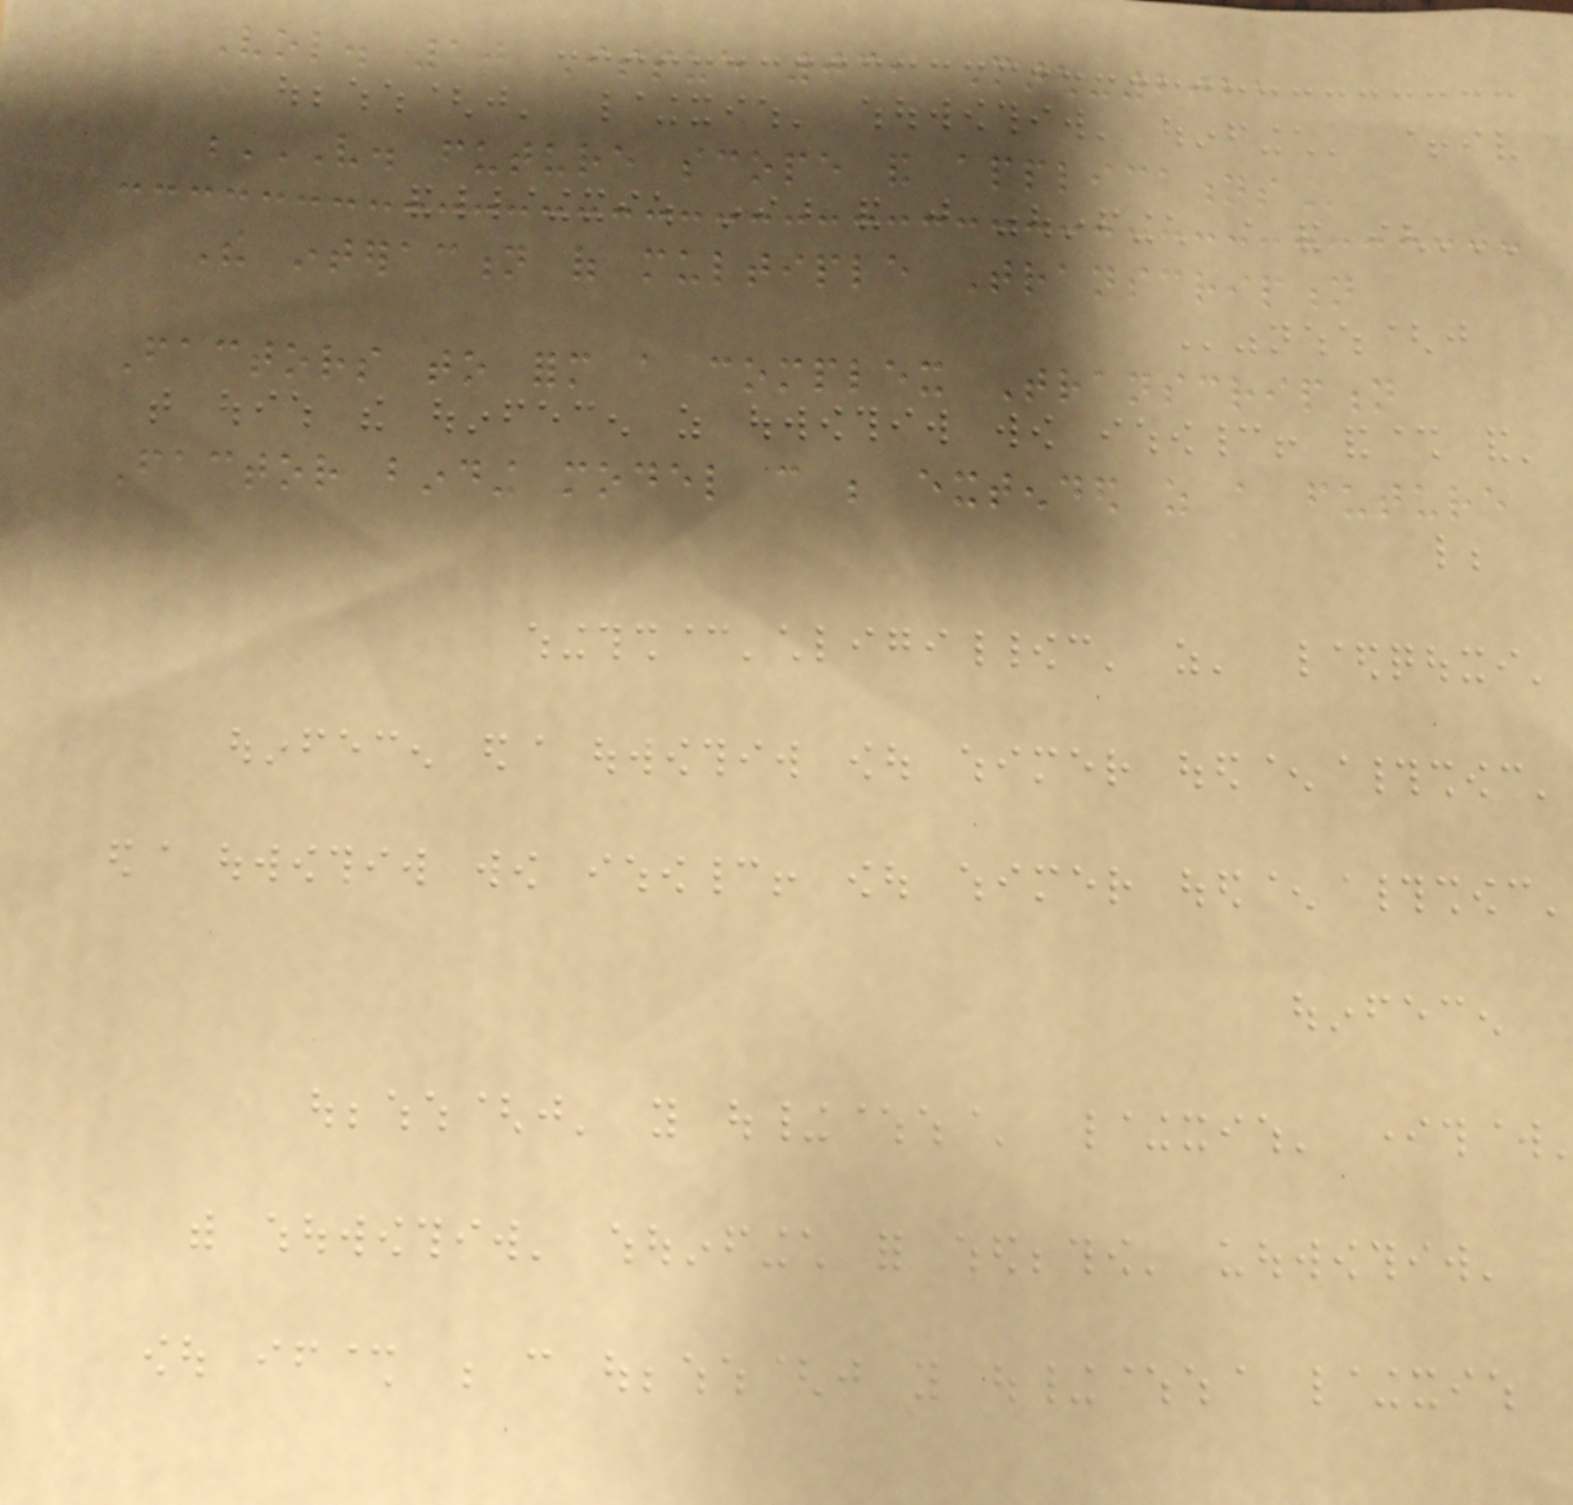Vol. 10 Issue 03, March-2021
V. FUTURE SCOPE AND APPLICATIONS
The interaction of multiple Transcription
Factors to form a complex Transcription
Factor binding model can be extended as a future
